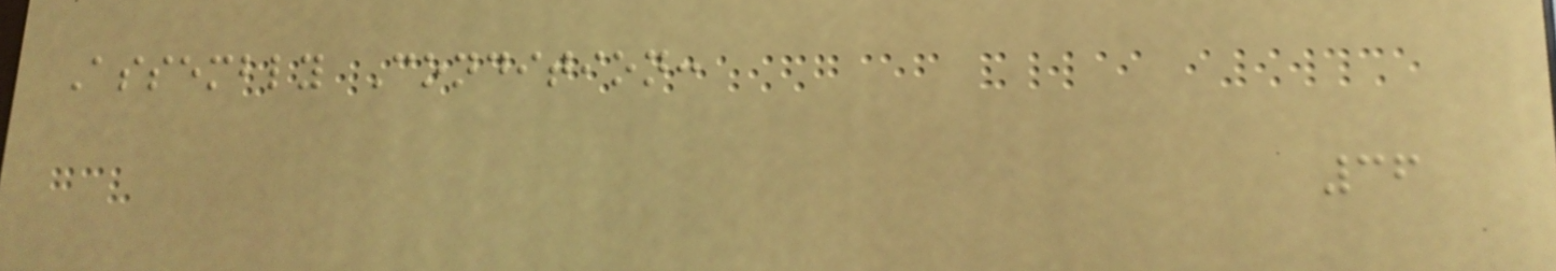Assembly Condition:
36
